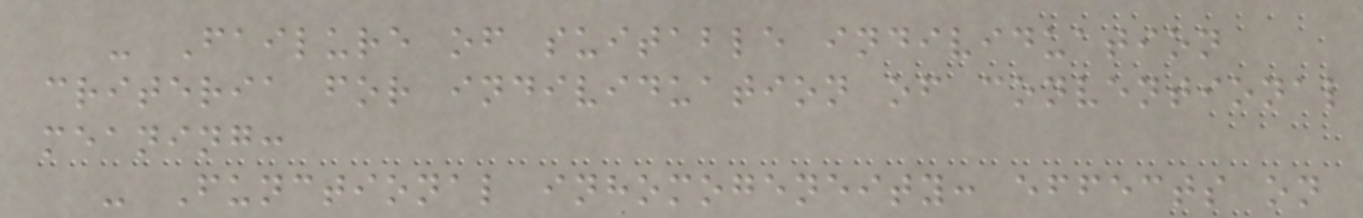- Failure of suitable individuation
criteria for individuation of conventional
meaning:
- Functional inhomogeneity: effects on
